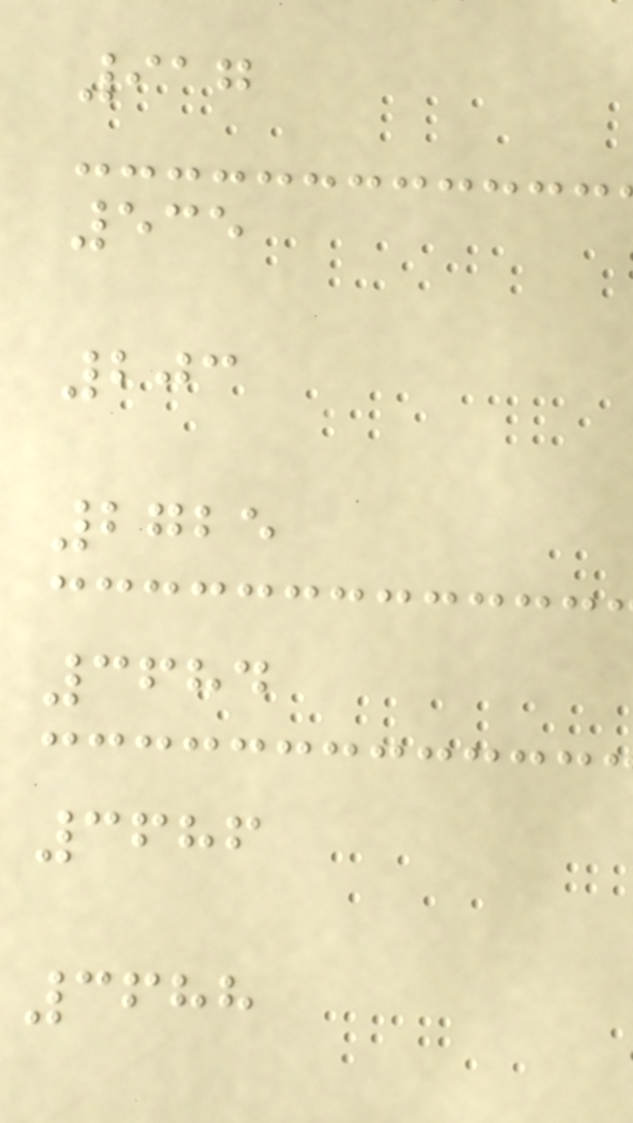917
535
203
2725
3684
3686
3688
